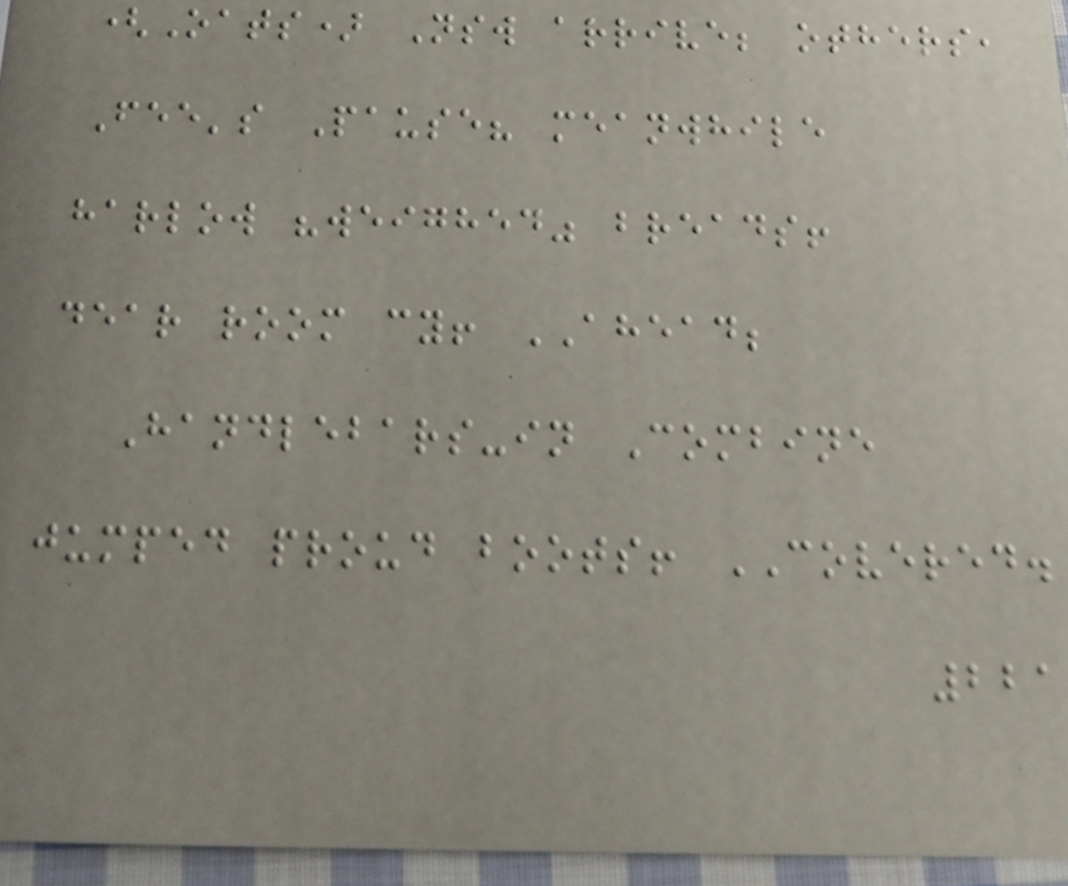(Oats) Nsw arrive; others,
Fee's Pause? meanwhile
harlow "weighed" breads!
dear room cy! AHEAD;
Handlebars-in Combine
jumped proud boots! COVERED.
221
